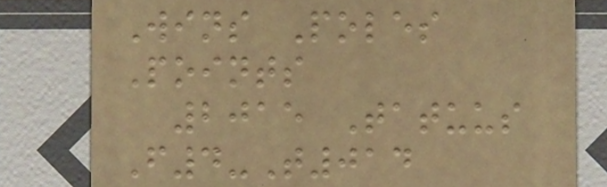Wins Poles
Points
2015 Tatuus
F4-T014
